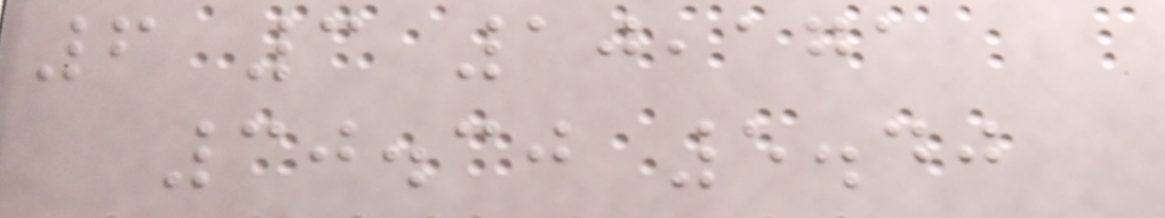6 3 10,171
30.30 5.40
